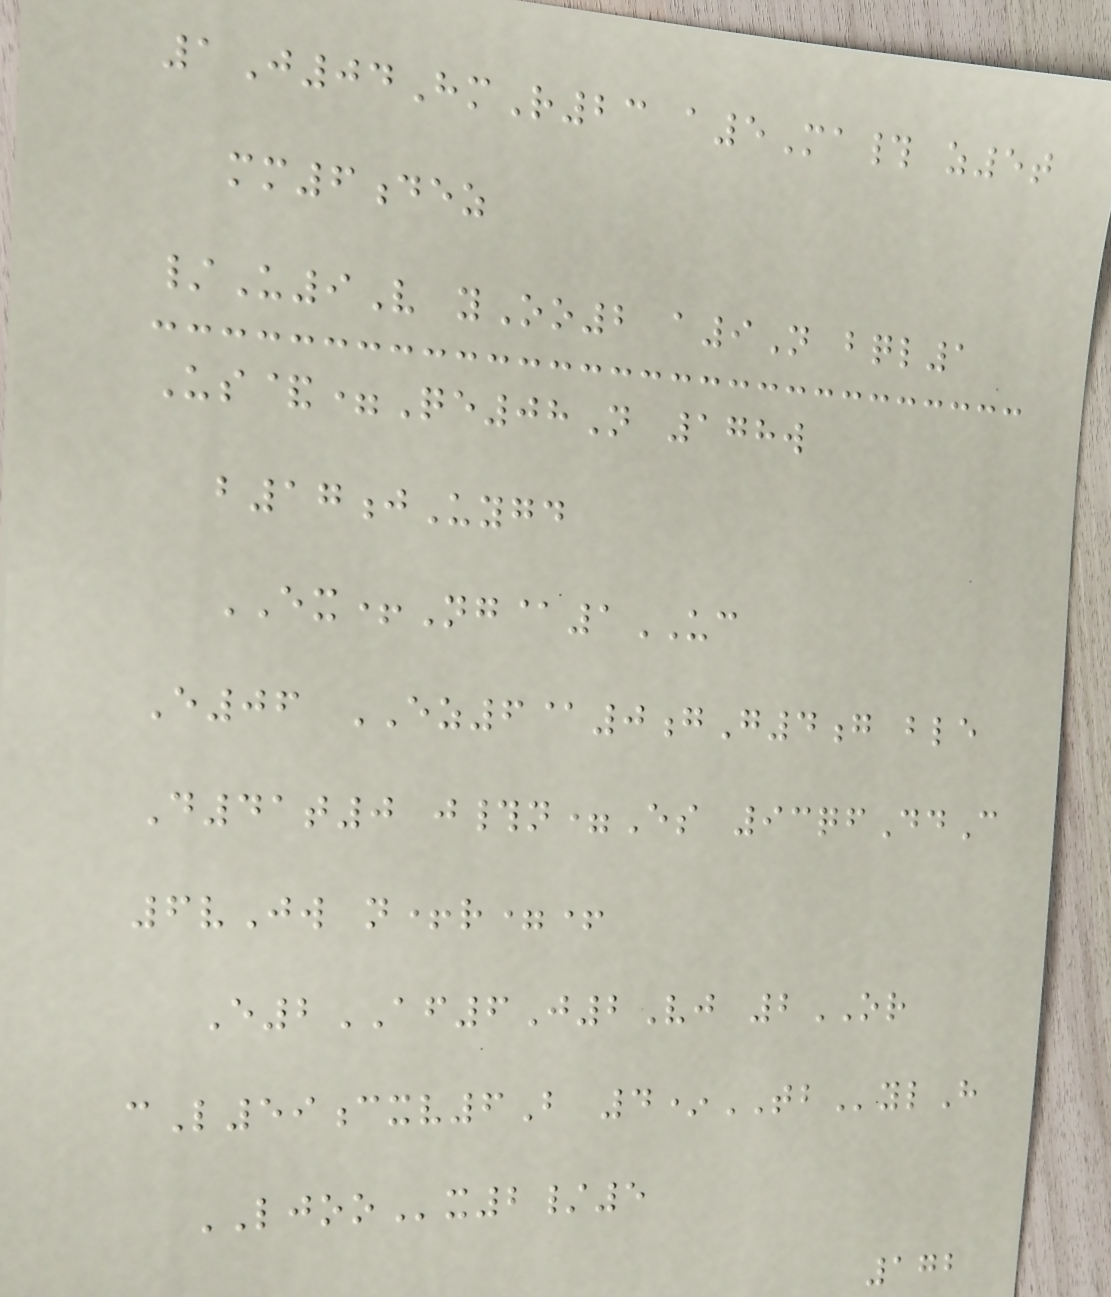1J04HmR23 a5Ma# z5t
mm6dez
/U9V yOo2 a9N bql1
Us&=Qe08N 178w
b17jUygd
EX+Ng@1UC
E06 EZ6@0gG4g ble
D41t0 j#n=Es 93qfDdC
6vJw n+r=+
E2AF6J2Vj 2OR
cL59cxv6B 4*TBylH
LJOOx2/5
172
